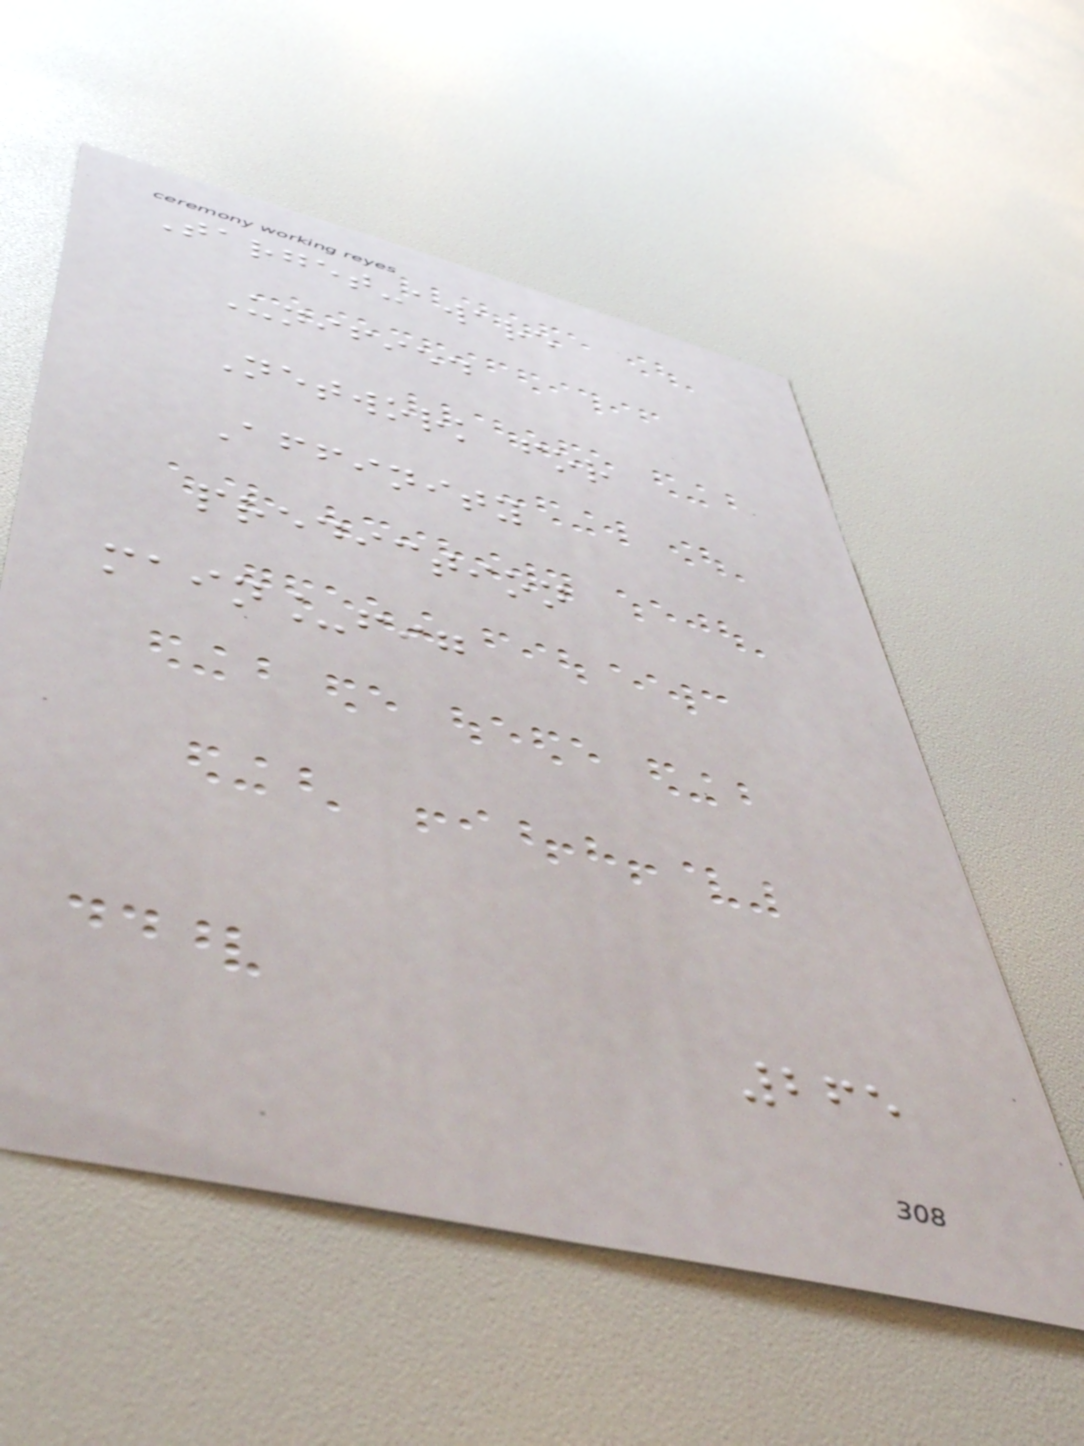Target-aware
Unified
Network for
Affinity
prediction
main_fig
265
